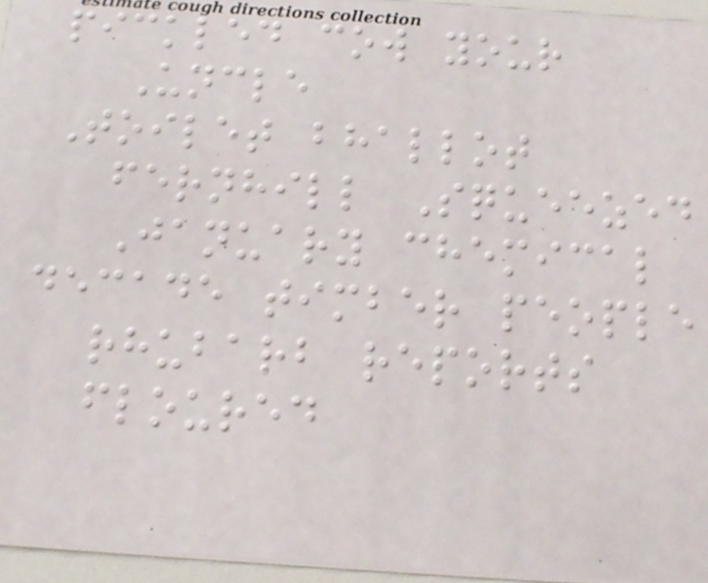pickled cow your
Uncle
Toilet bhallot
fernhill Squeezed
January chemical
decade timber people
rhubarb reports
floured
